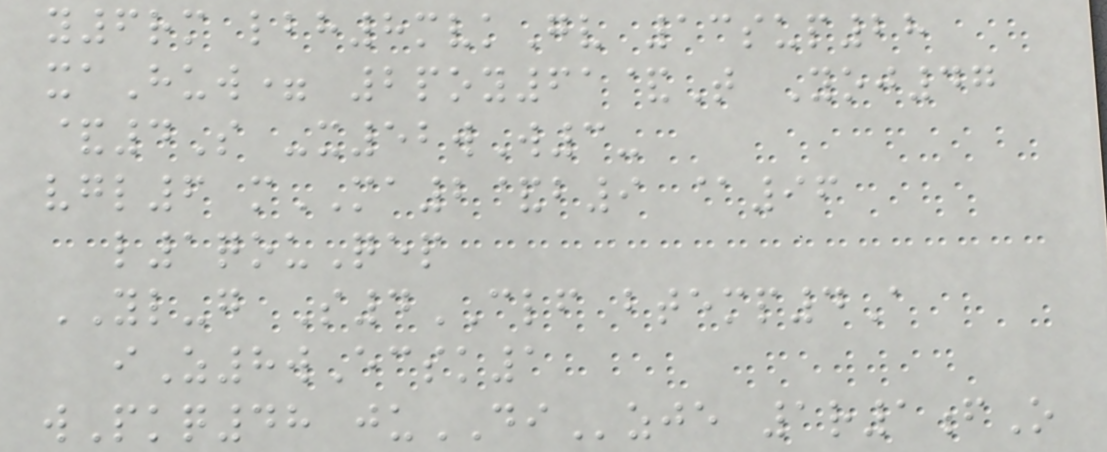y6rm lbh8mvkGv 13sup28
xaHuw= 2poy61&T Yoj47
&4S -x52wW3-
vgl6 mMA2&b9 @96
l1qouQep
YL-g S4CLF btemp4A
iZ8wEcsk1
wPkq48 juDIzje 1r1fO
